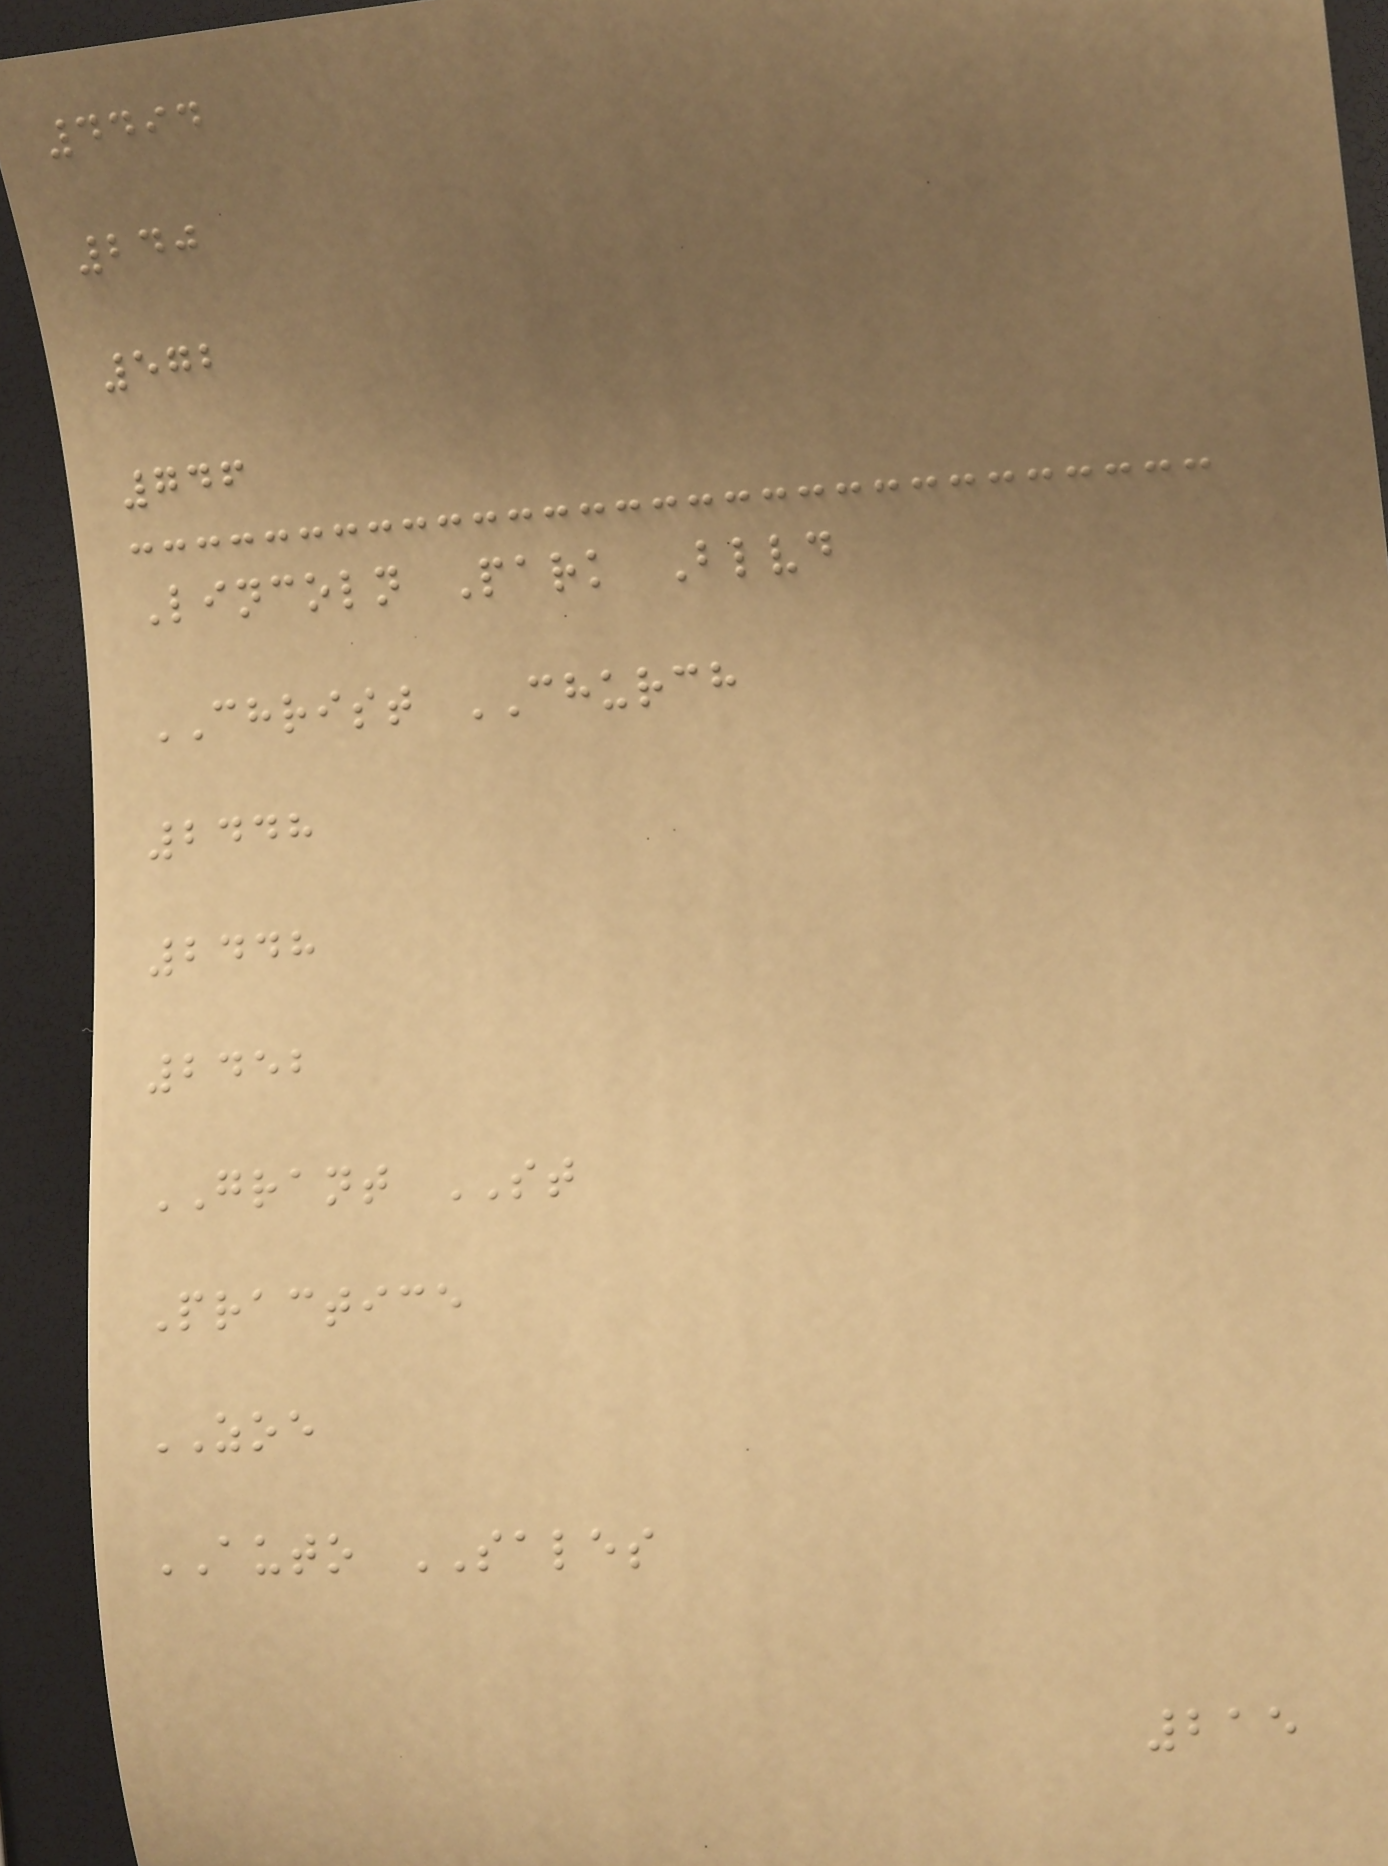4494
240
572
746
Lincoln Park Blvd
CHRIST CHURCH
2448
2448
2452
GRANT ST
Practice
ZOE
AUTO SALES
215
